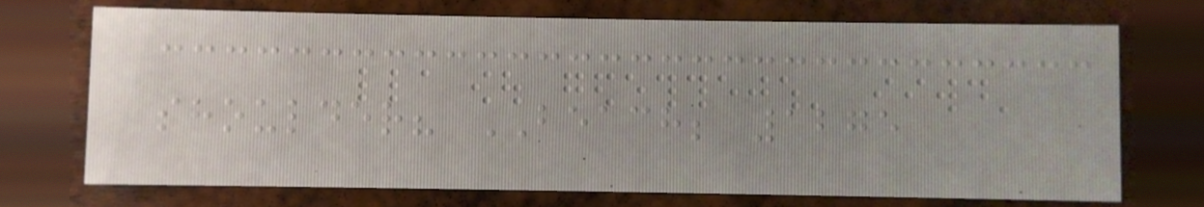shoulder? BEACH; 1275
